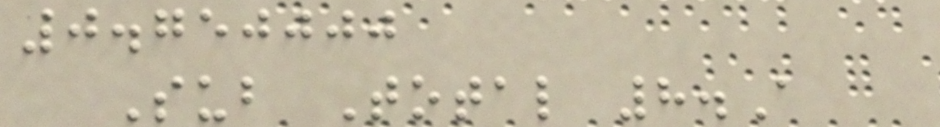0.750000
Sub Total 8.A
